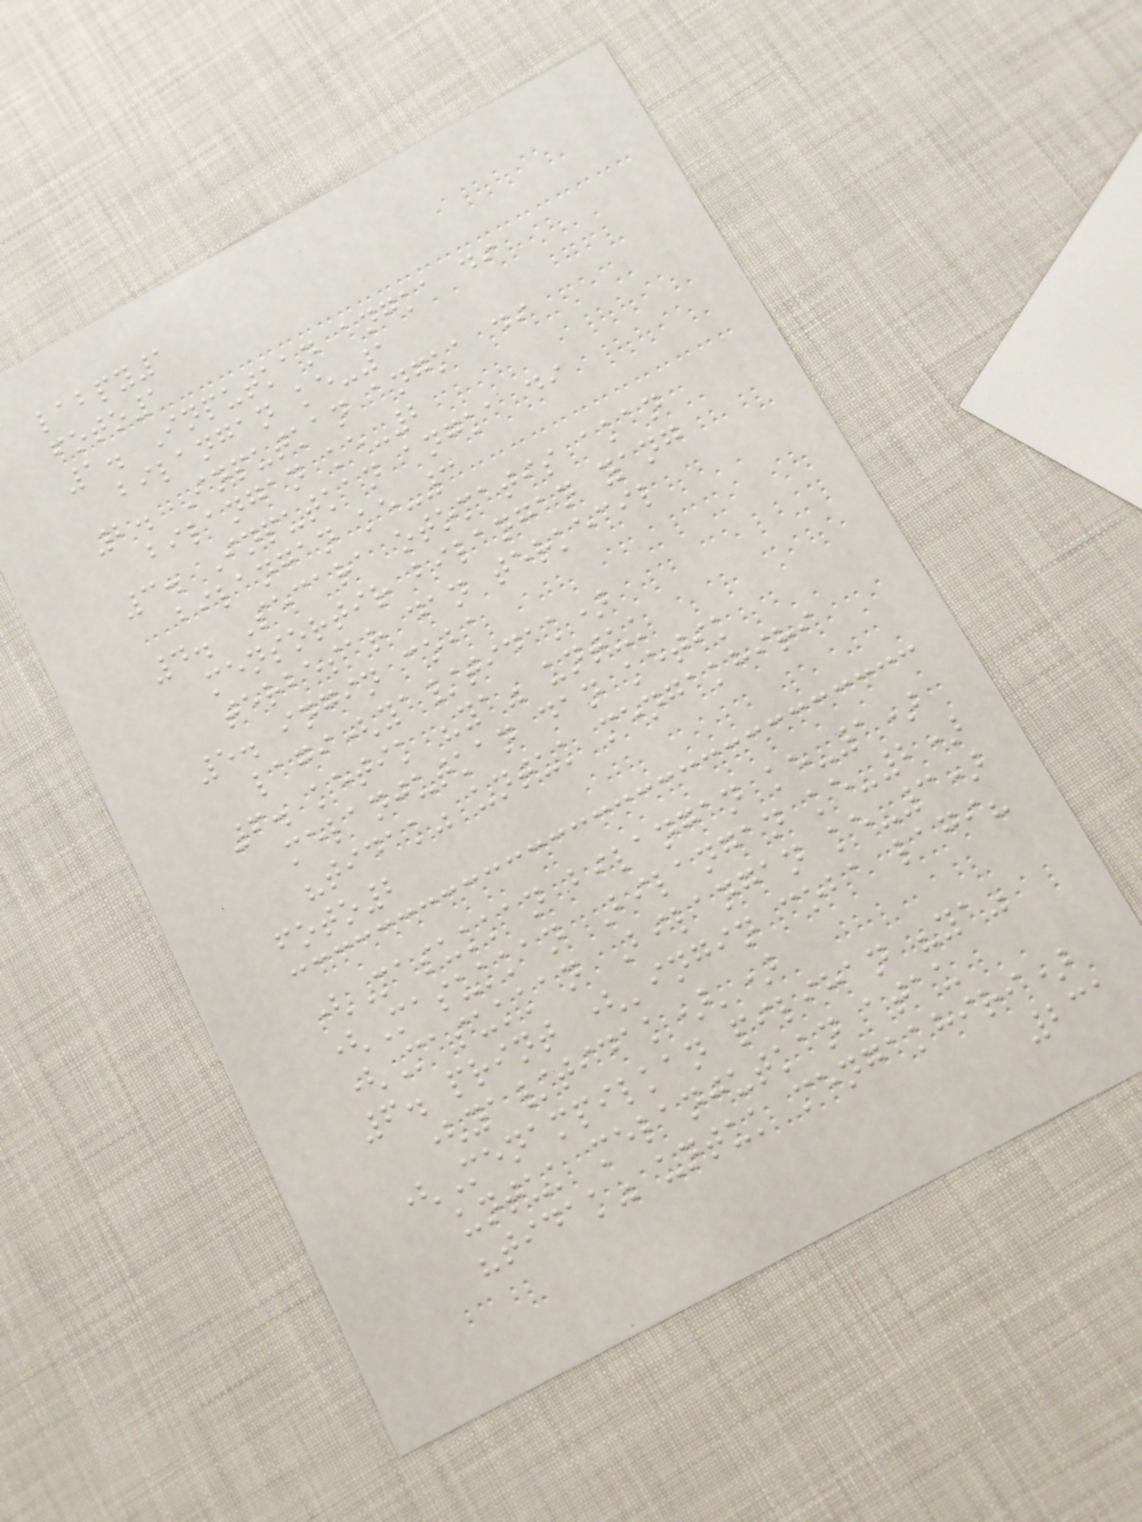labpy1
foto1
1. Inputkan angka di
bilangan ke-1
2. Inputkan angka di
bilangan ke-2
3. Inputkan angka di
bilangan ke-3
4. Secara otomatis akan
mensortir bilangan yang
terbesar dan terkecil
5. ingin coba
lagi(ya/tidak)
6. ketik "ya" untuk
melanjutkan dan ketik
"tidak" untuk mengakhiri
foto2
(Masukkan bilangan ke-1)
(Masukkan Bilangan ke-2)
(Masukkan Bilangan ke-3)
6. print ('ingin coba lagi?
(ya/tidak)')
(Menampilkan pilihan "ya"
untuk melanjutkan atau
"tidak" untuk mengakhiri)
231
